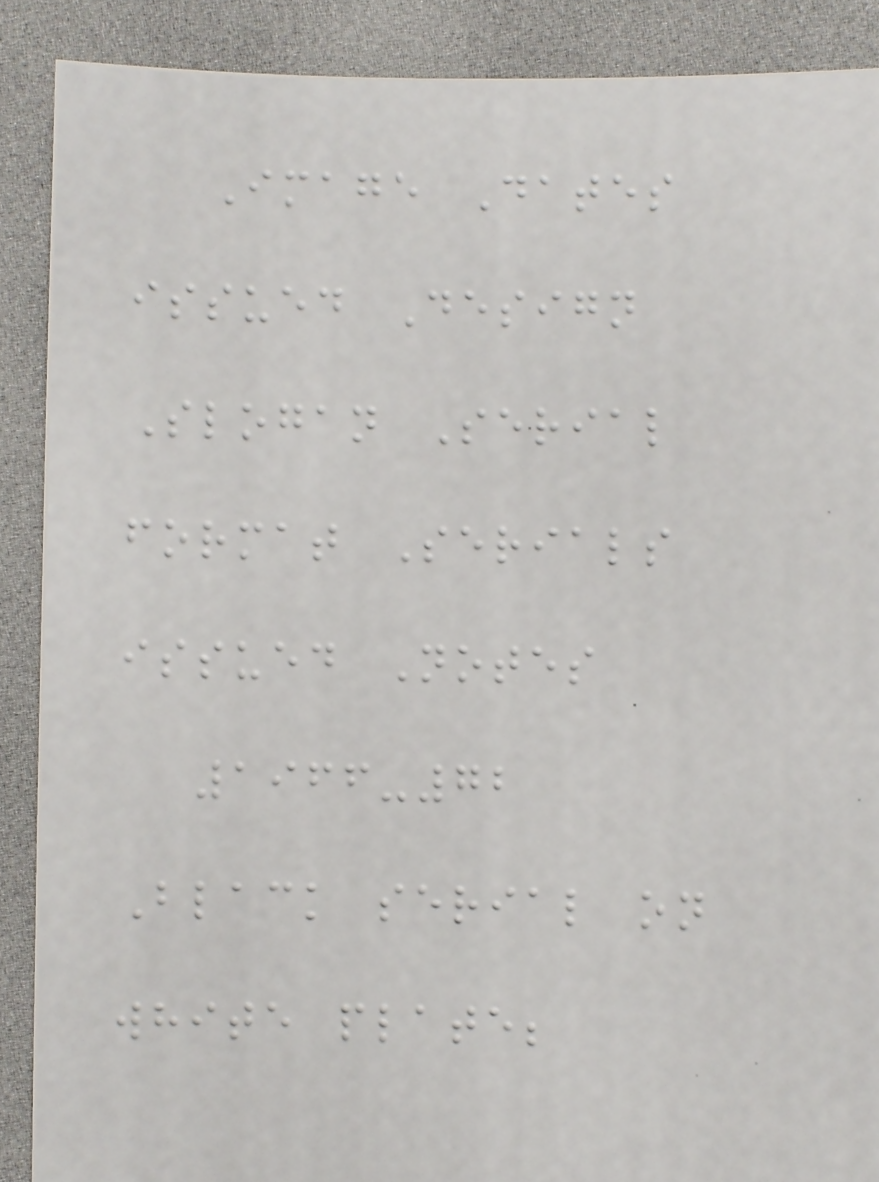Image Dates
issued Design
Slogan Serial
format Serials
issued Notes
1966-72
Black serial on
white plate;
